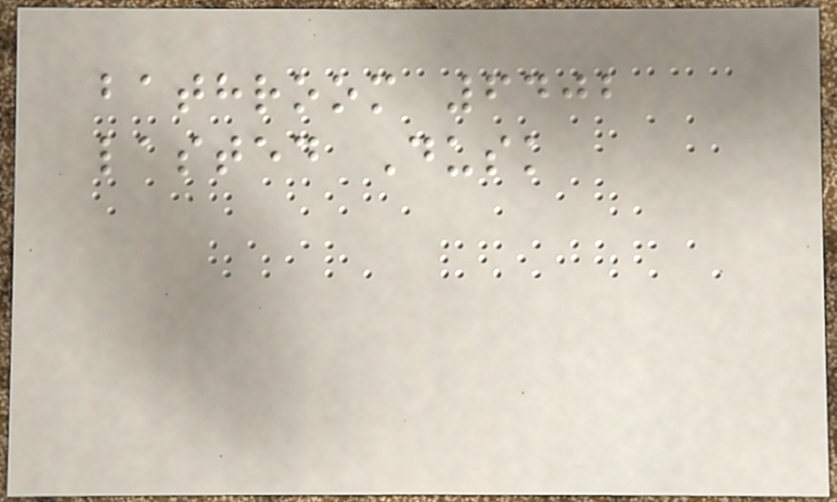bathroom 6402
lasted Dusk
